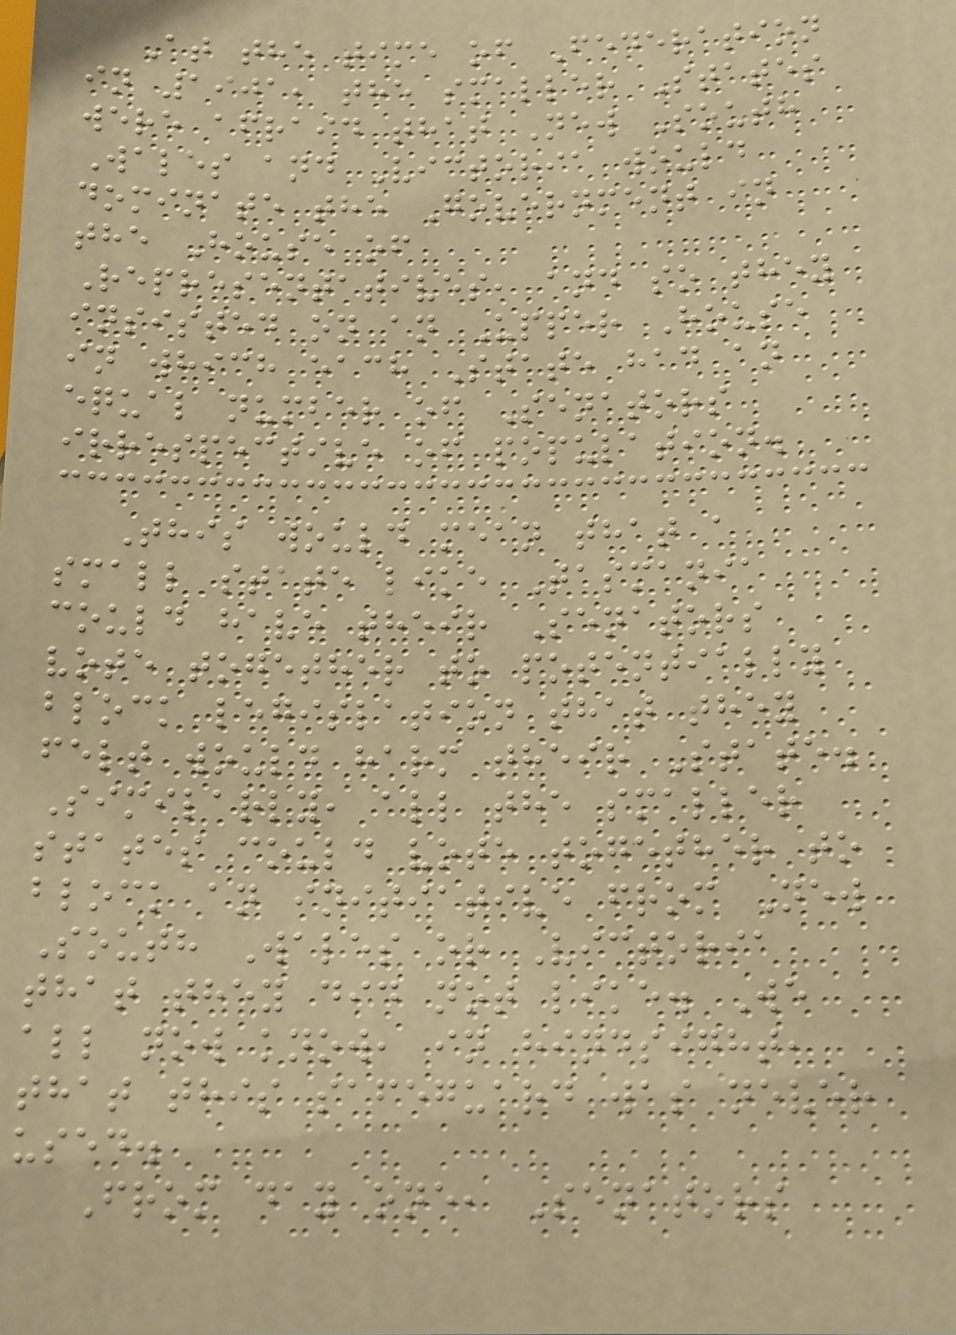At the time of Federation
in 1901, the smaller States
were afraid that New South
Wales and Victoria would
dominate the Government in
the House of
Representatives, and so they
insisted on an Upper House
in which each State had an
equal number of Senators
irrespective of population.
This would mean that a
small state like Tasmania
could have their Senators
vote together to potentially
block legislation that they
felt would harm their State.
Similarly, all the smaller
states could vote together to
block an initiative from New
South Wales or Victoria
that they did not like. We
all now know, in hindsight,
that this safeguard was never
used.
From day one, Senators
